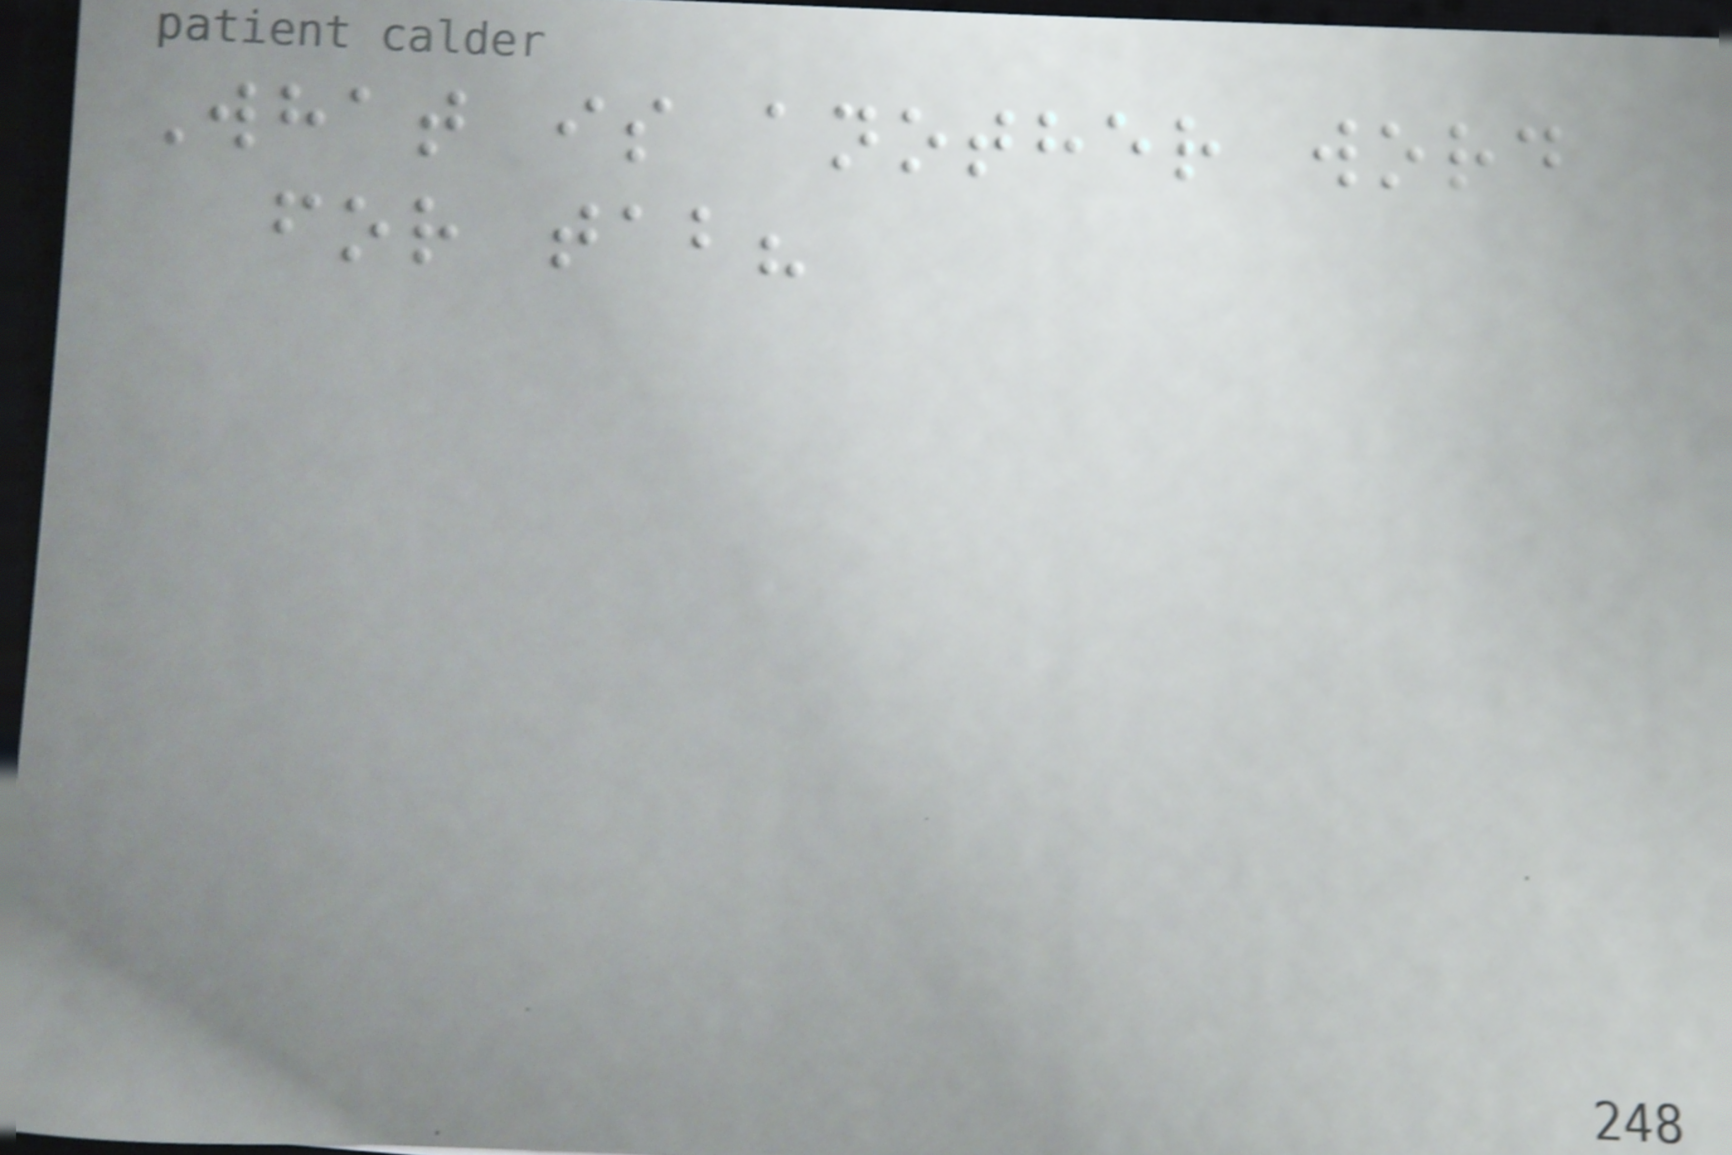What is another word
for tab?
